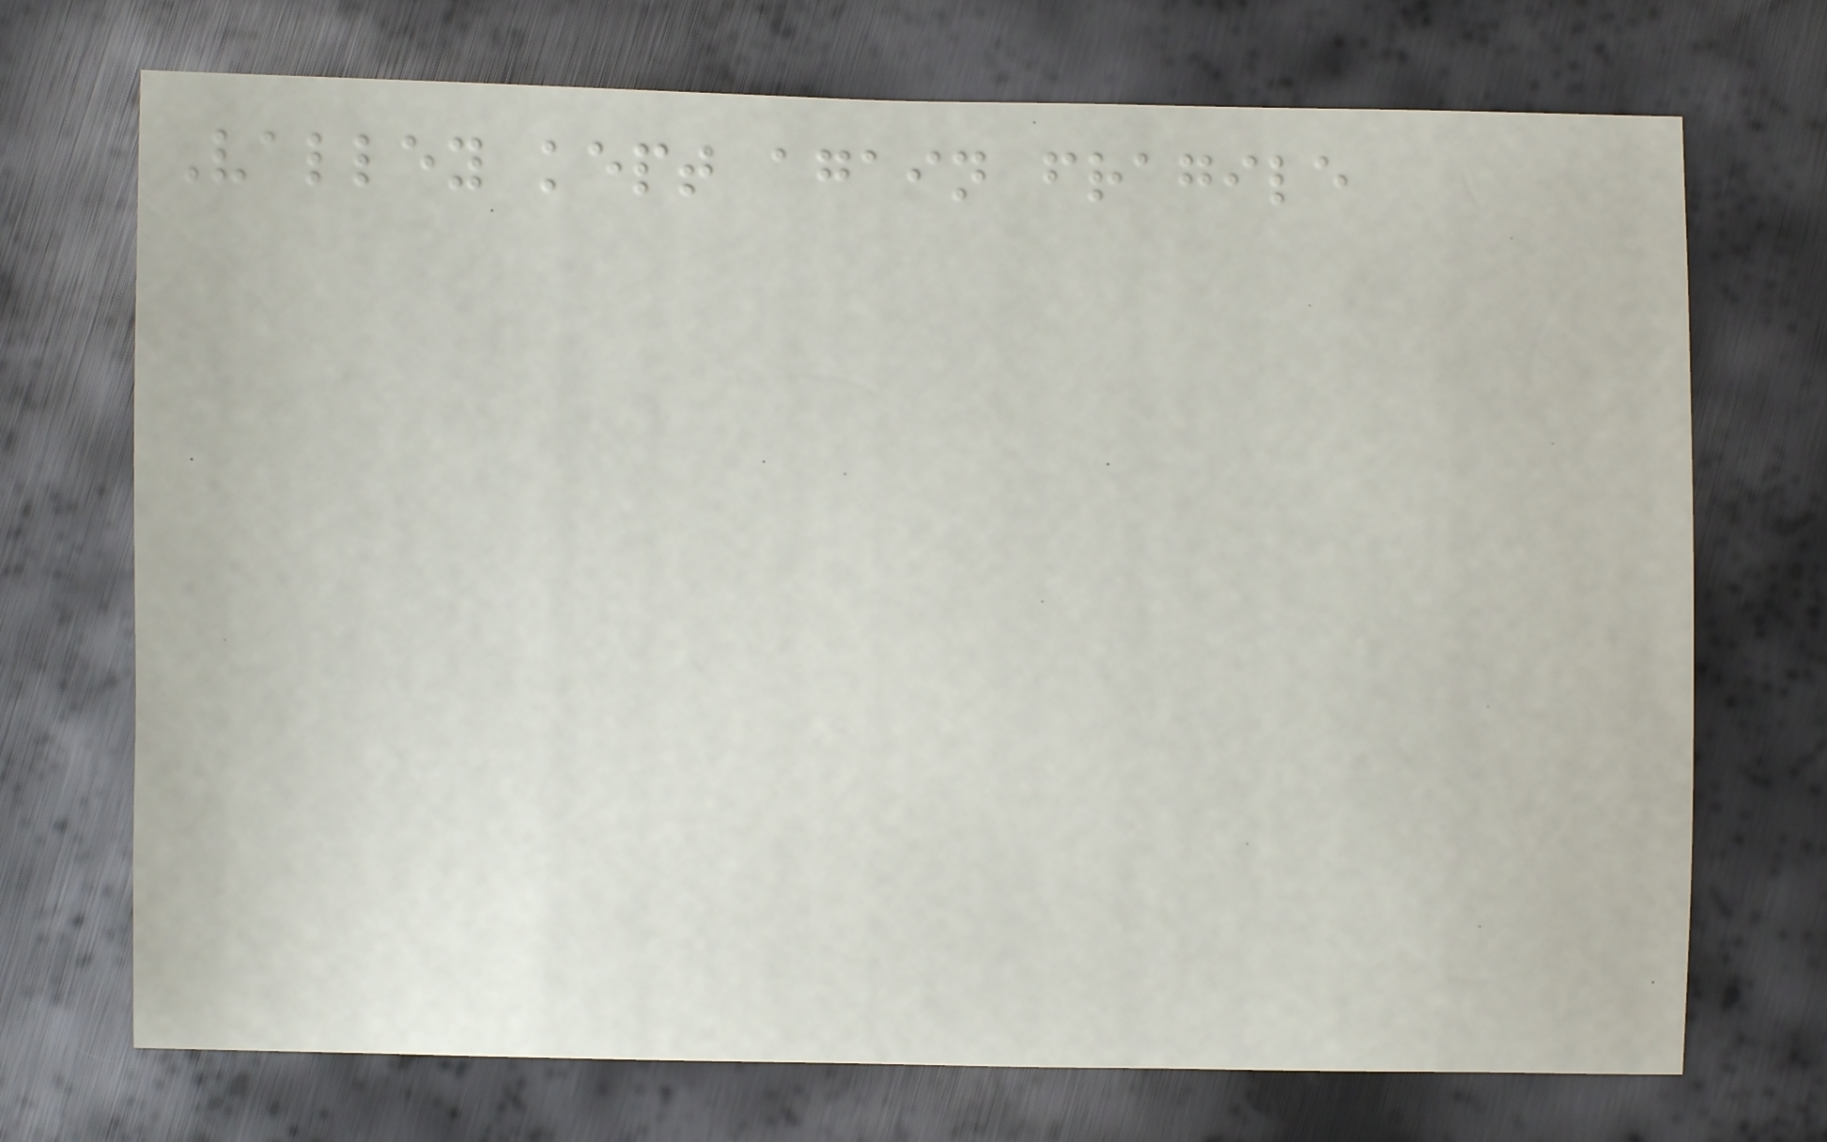Valley kept again fragile
